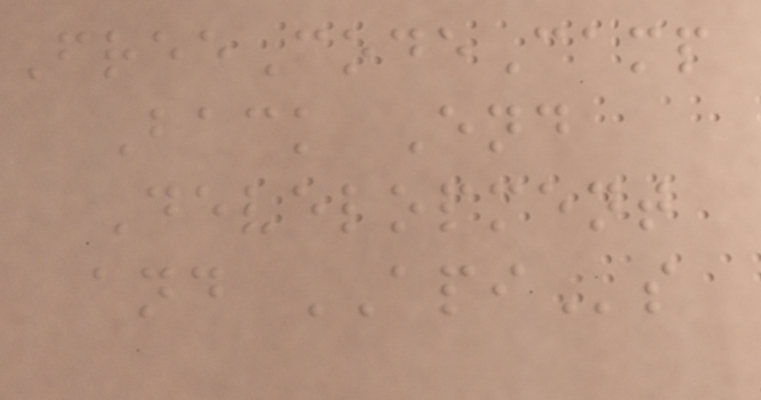FreeCodeCamp
Back End
Development
and APIs
